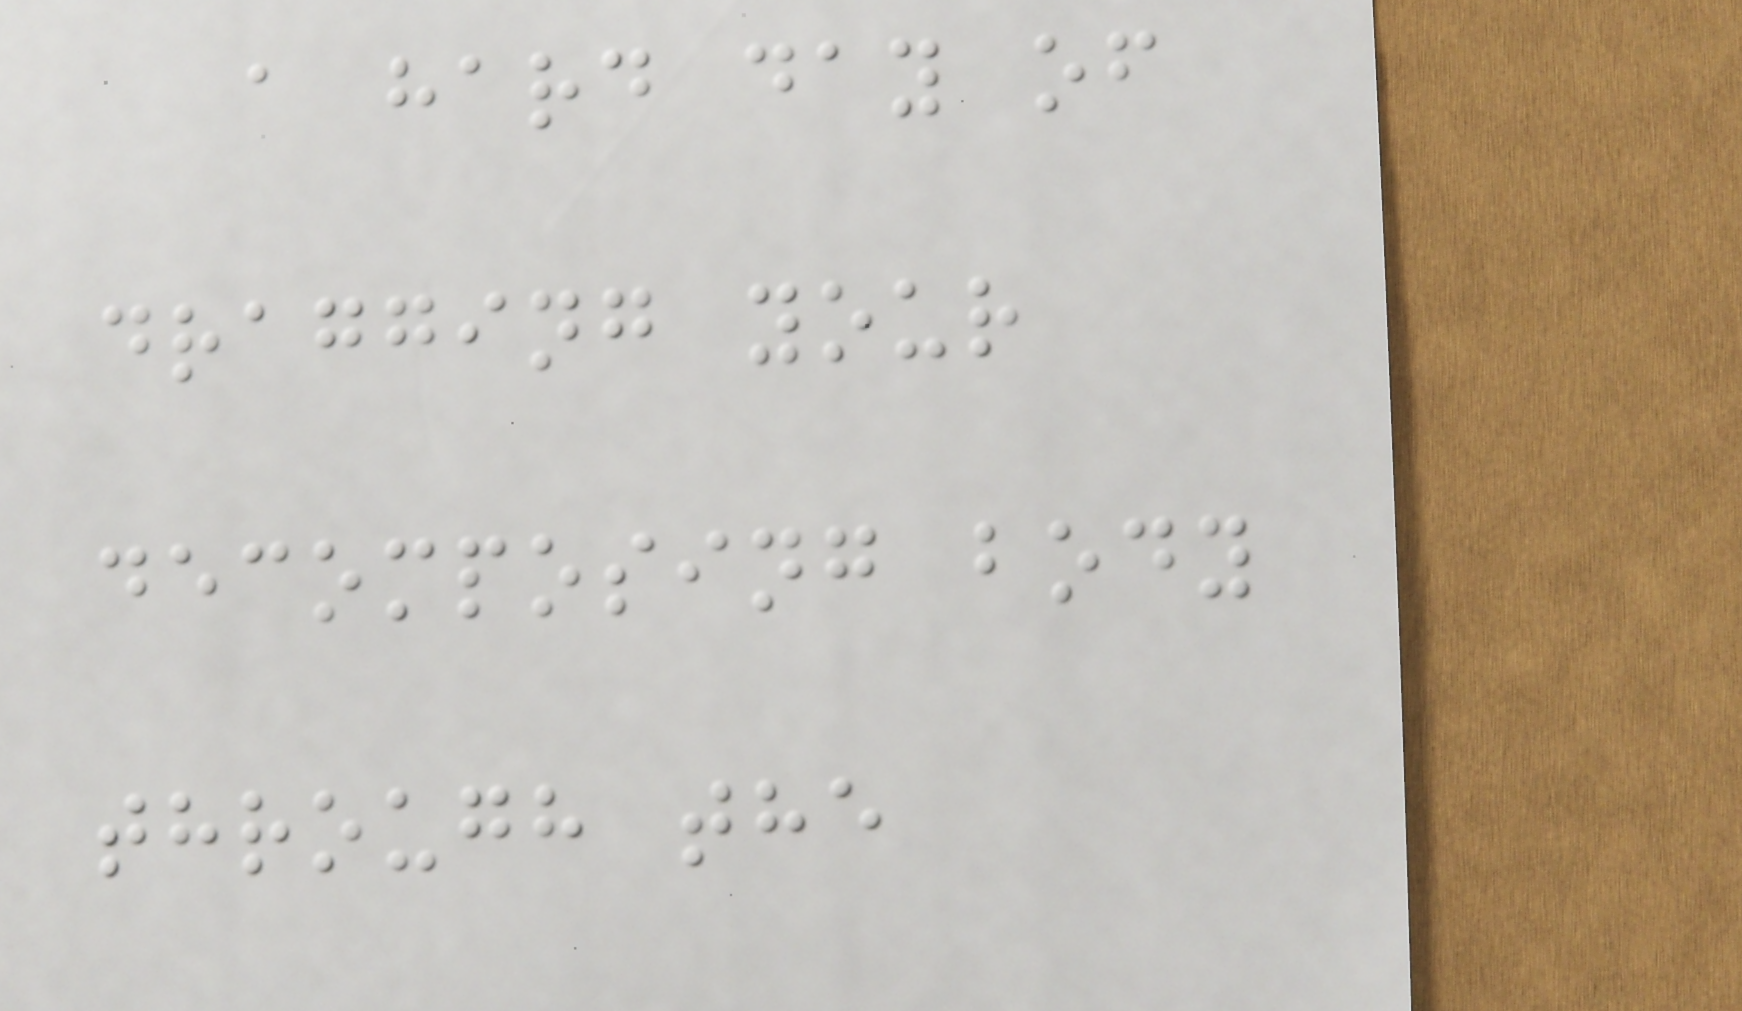a hard day of
dragging your
decomposing body
through the
